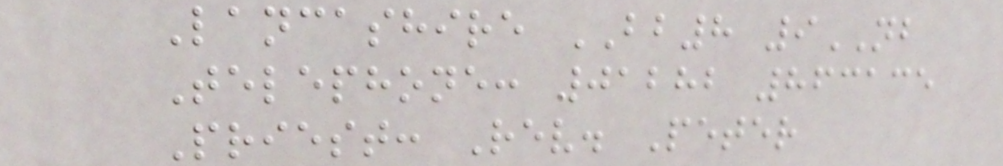Lancashire BB8 9NB
Telephone: 01282 863135
Priest: Rev. Peter
